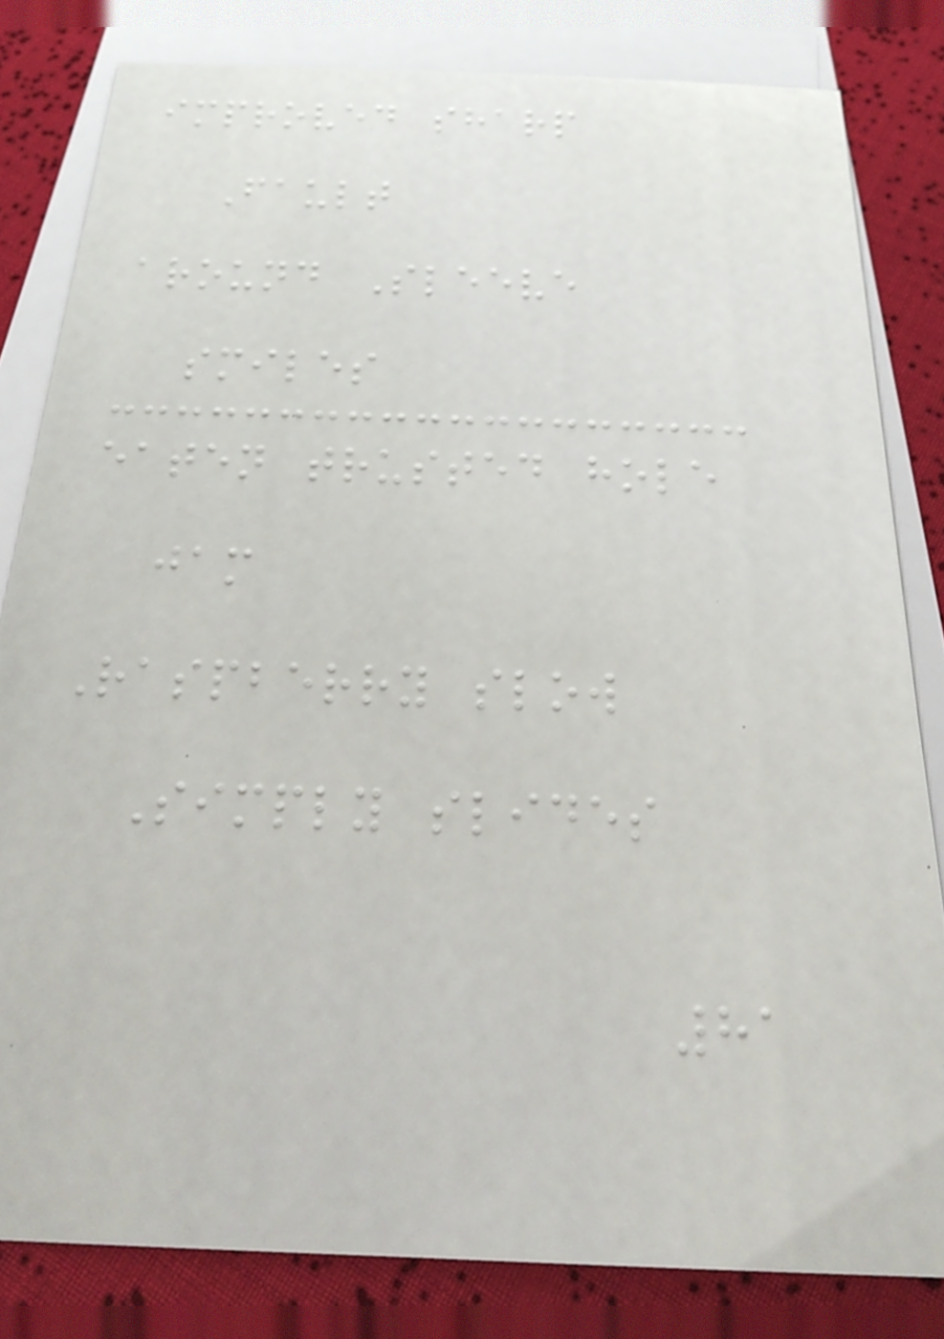improved sharp
Fault
around Sleeve
smiles
eaten trusted hole
jam
Raspberry slow
Simply slides
81
